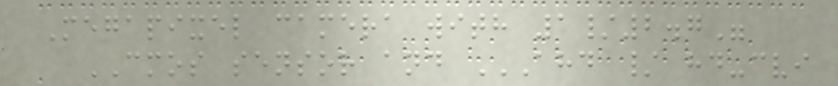Megapixel camera with 1/2.7"
CMOS sensor and AHD / HD-CVI
